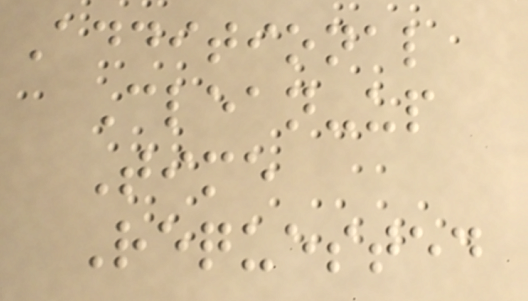Additional
Clean-up
Time
Requested
